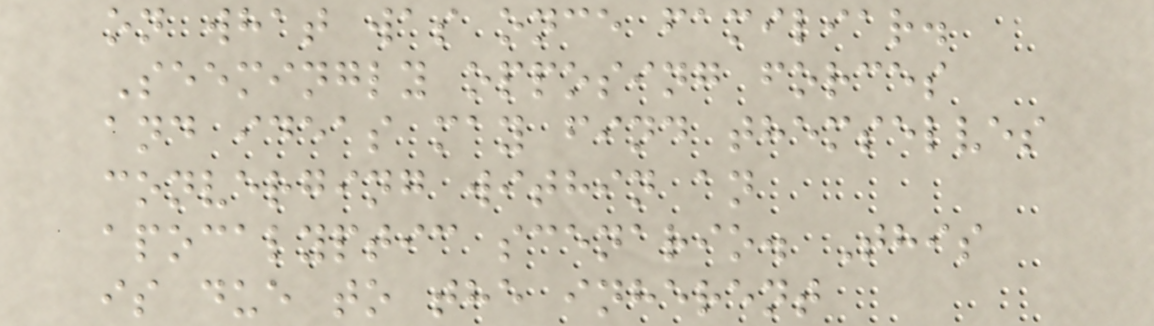on what was once familiar.
Seemingly opposing forces
and ideas may find themselves
converging within an
apocalyptic scenario. This
is due to the inherent
